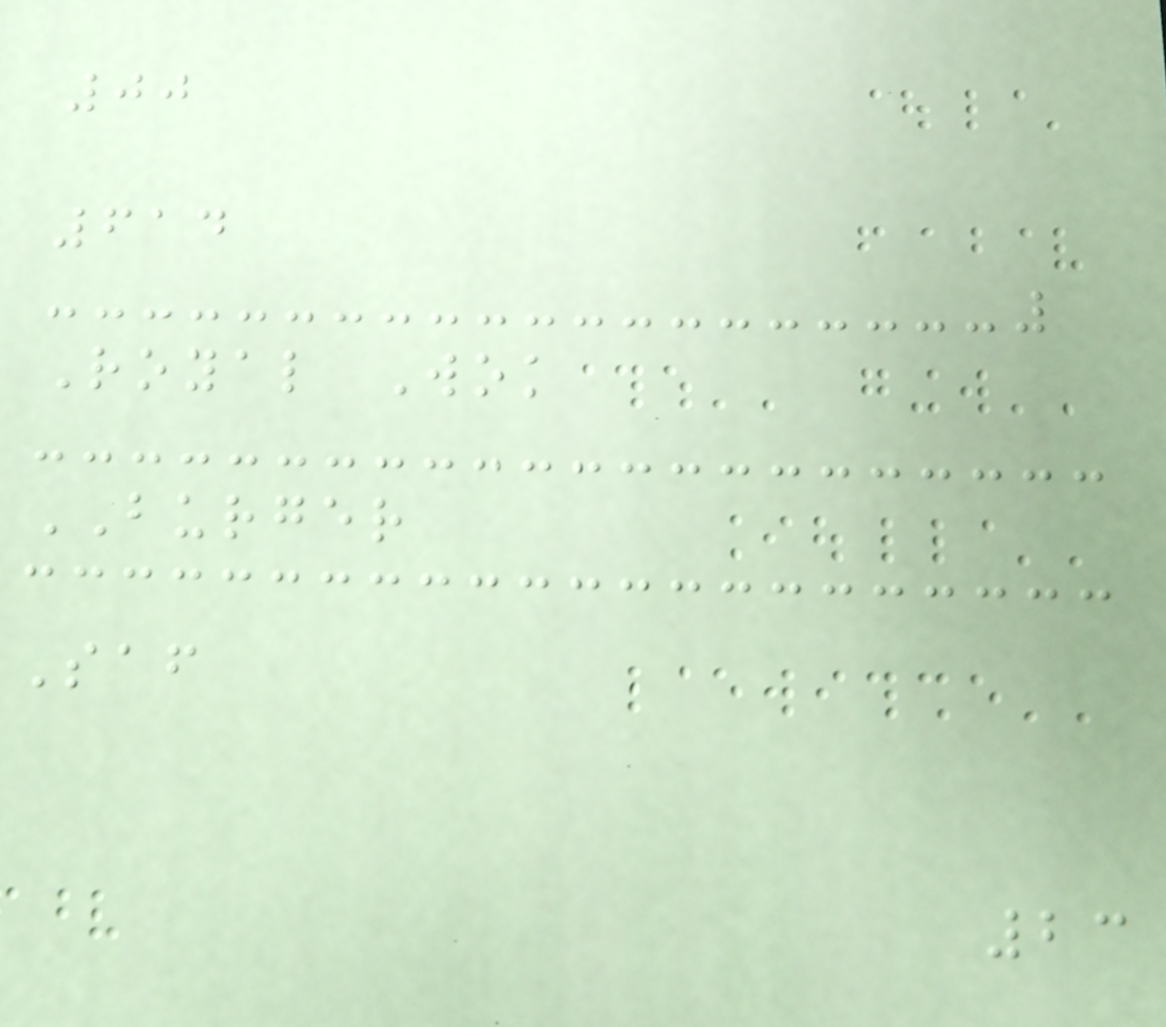00
614
Royal Wok
BURGER
Saf
23
